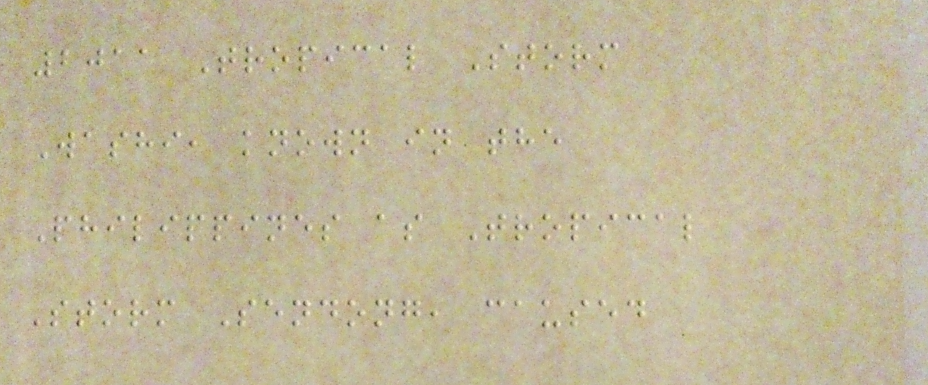2011 Tropical Storm
Washi, known in the
Philippines as Tropical
Storm Sendong, caused
